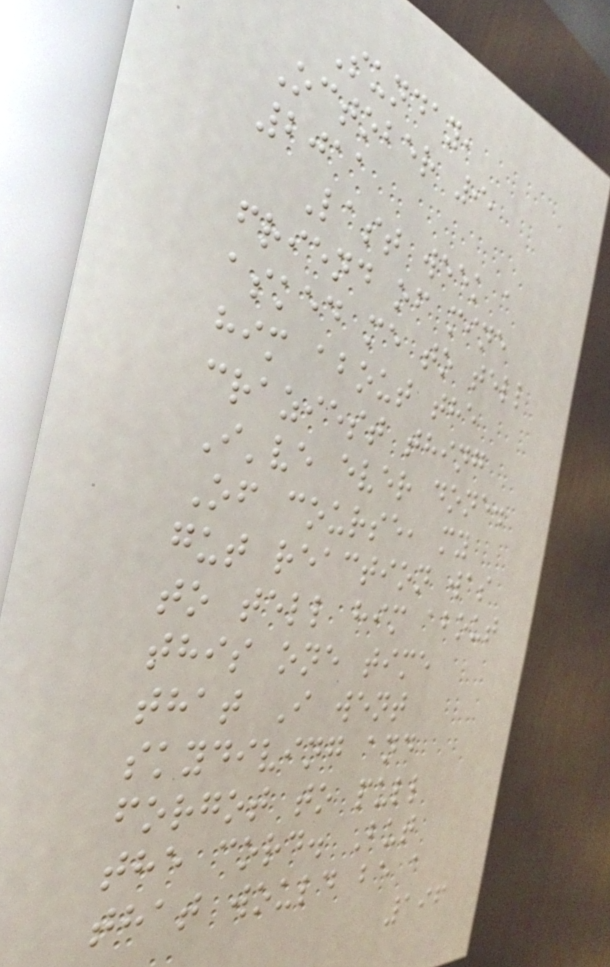Sunday,
October 9,
2011
Last week a
friend of mine
asked me to tell
him about the
craziest thing
I've ever done.
Of course, my
gut reaction was
to tell him about
this one time
that I went
skydiving and
forgot to pull
the cord. But
that would be a
196
